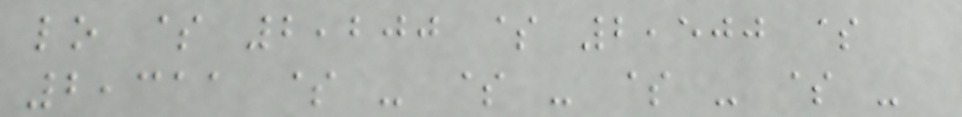lo $ 2,200 $ 2,500 $
2,311 $ - $ - $ - $ -
